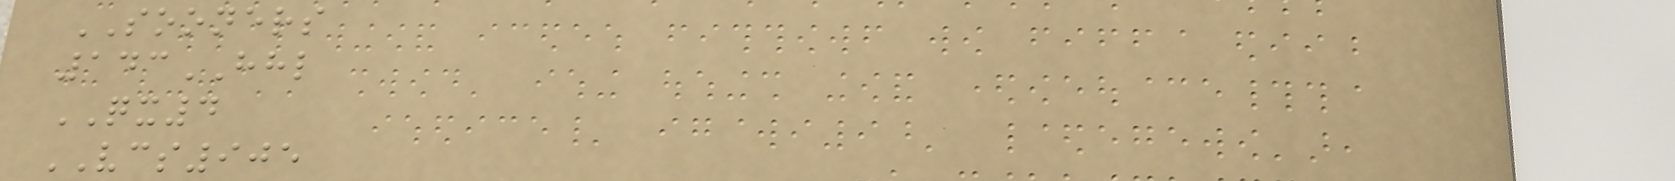SOONERS
143HHL
QX4
VCS905
